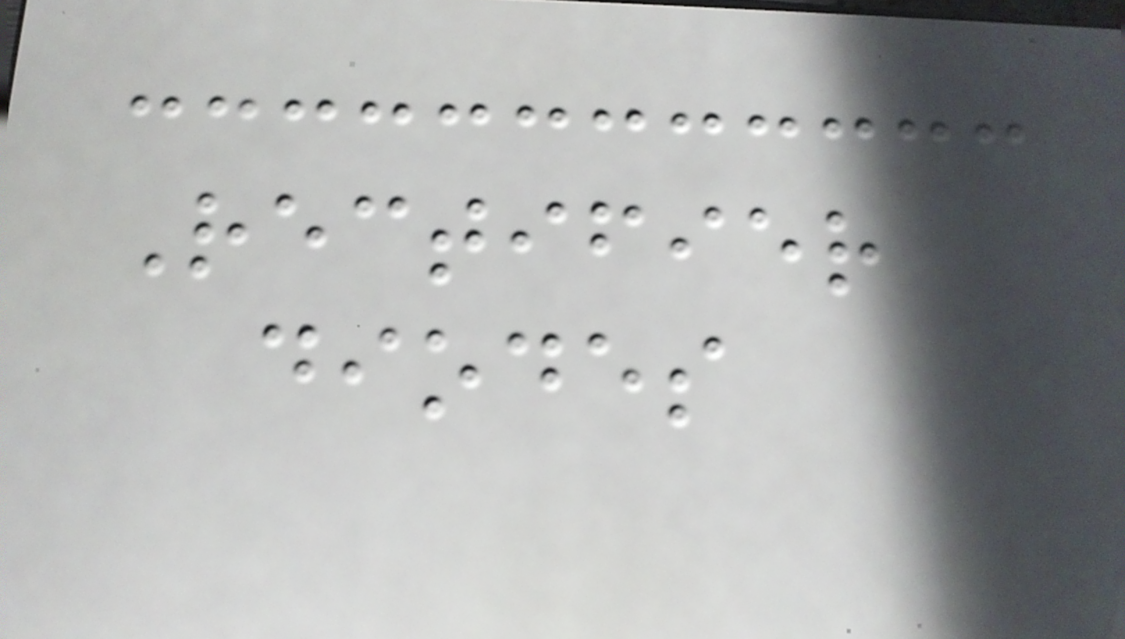Rectifier
diodes
